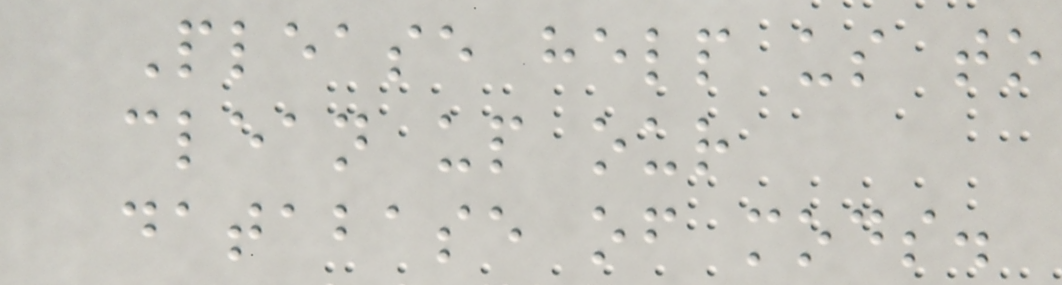Please help us to
clean up our
database of mods.
